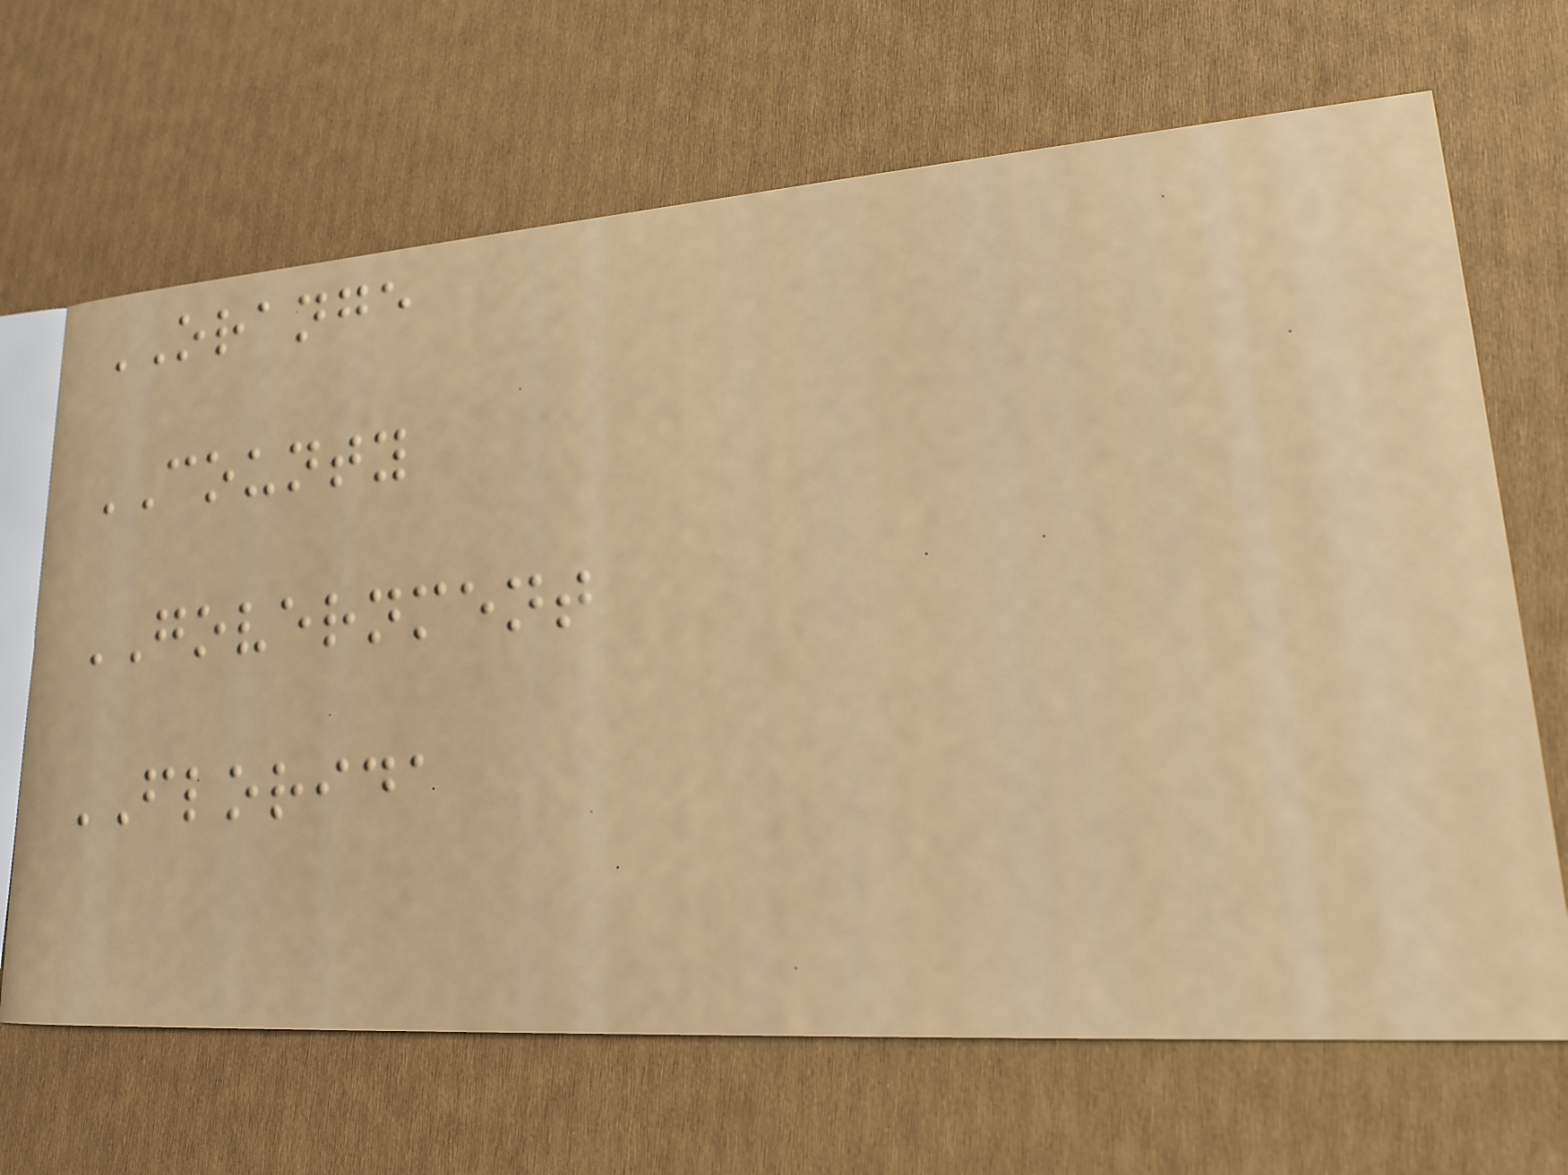ORANGE
COUNTY
GOVERNMENT
FLORIDA
